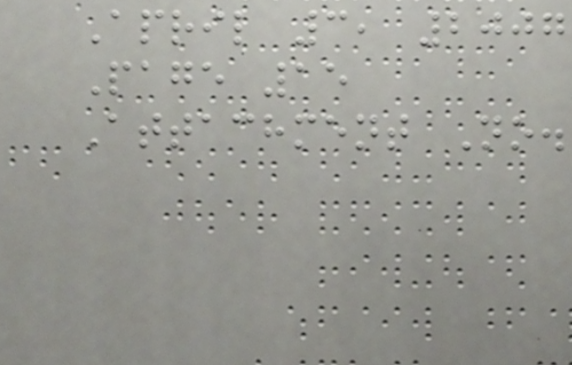April 3, 2007
Page 15
Attachment No.
